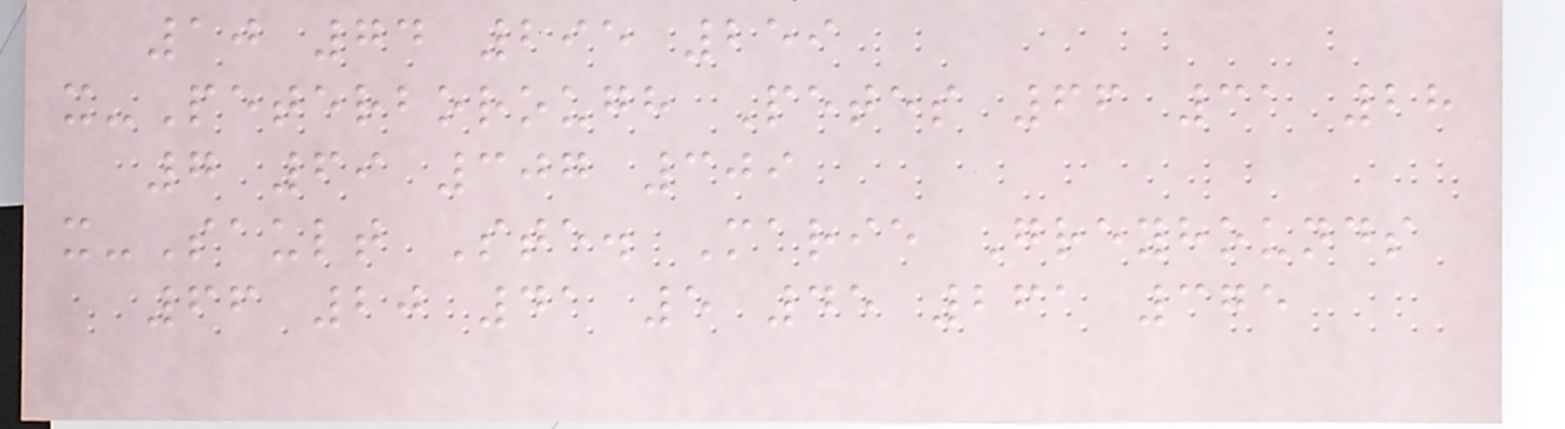10 74 295 259
x-Peterborough Petes 66 31 28
7 69 307 309
x-Sault Ste. Marie Greyhounds
66 20 41 5 45 261 375
